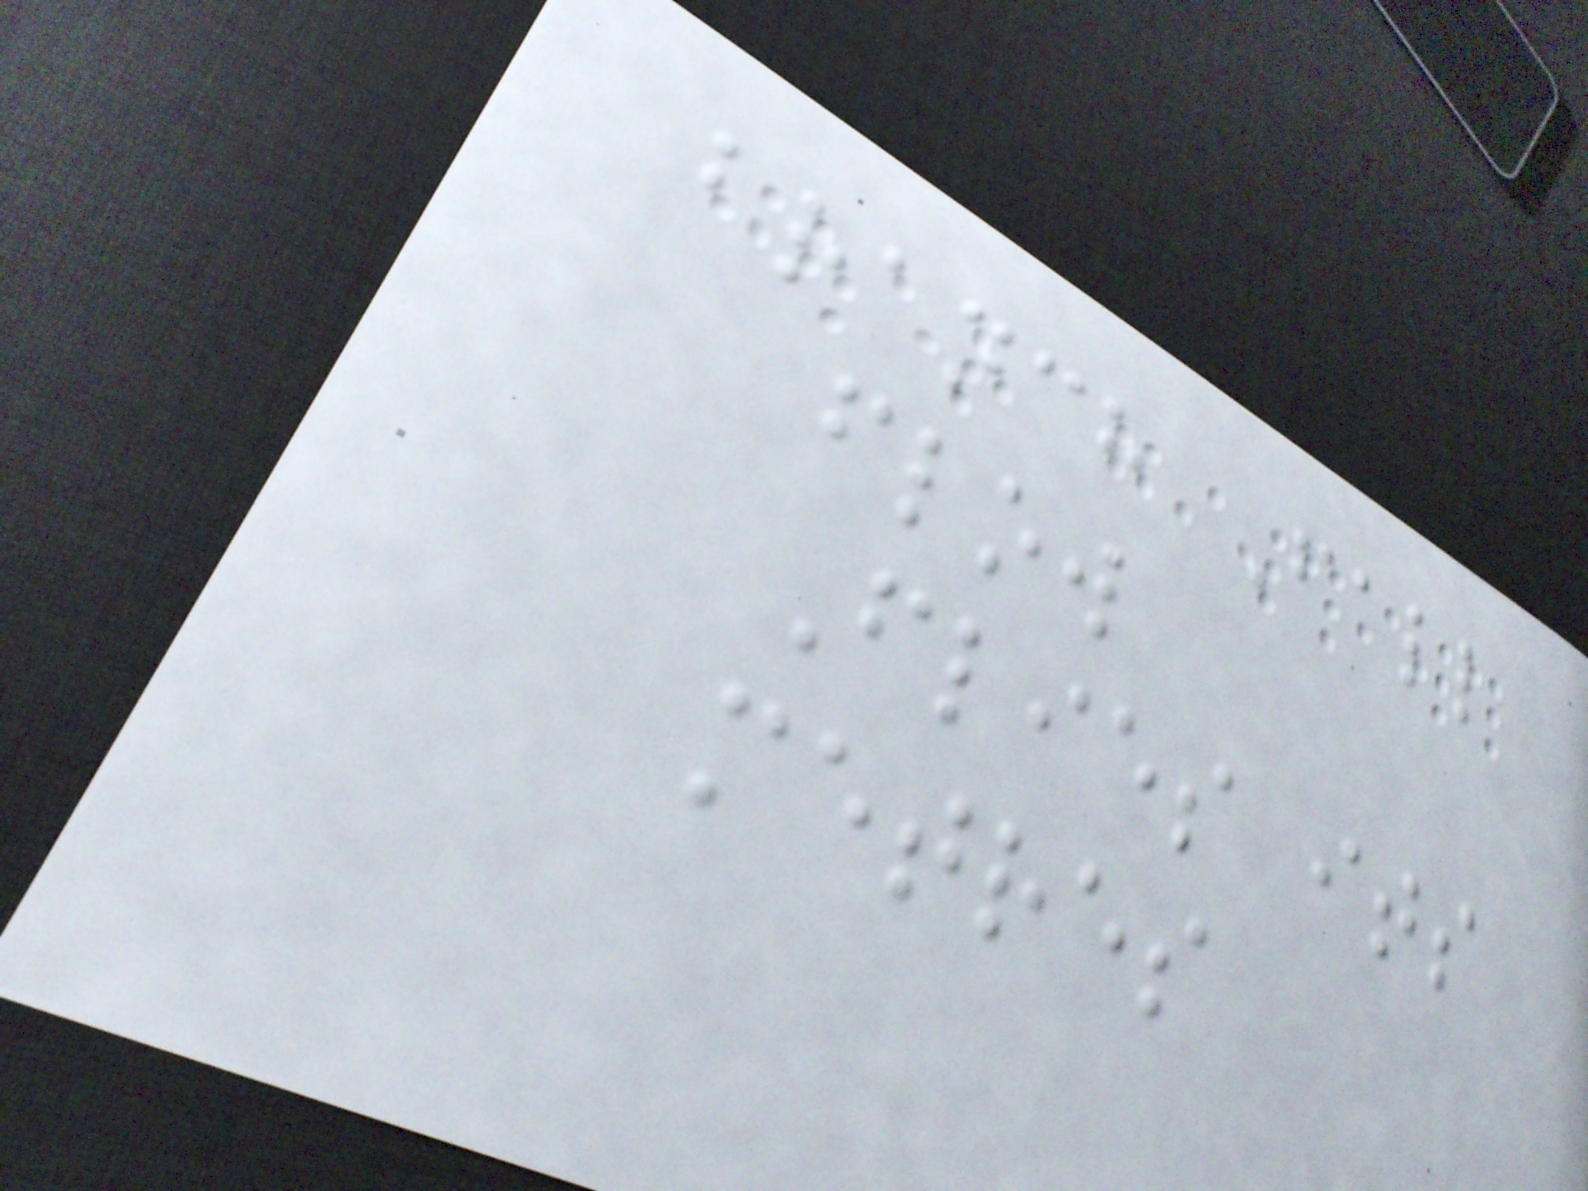branch Fall
flow
Flies its
metres
